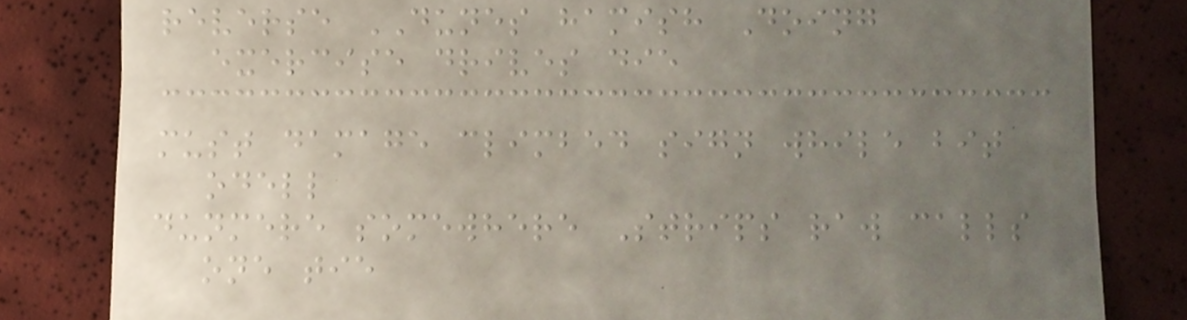reverse DUNES hamish Doing
exercise drives die
must damage climbed sign while bit
odell
dunmere somewhere Strips raw calls
one tie
